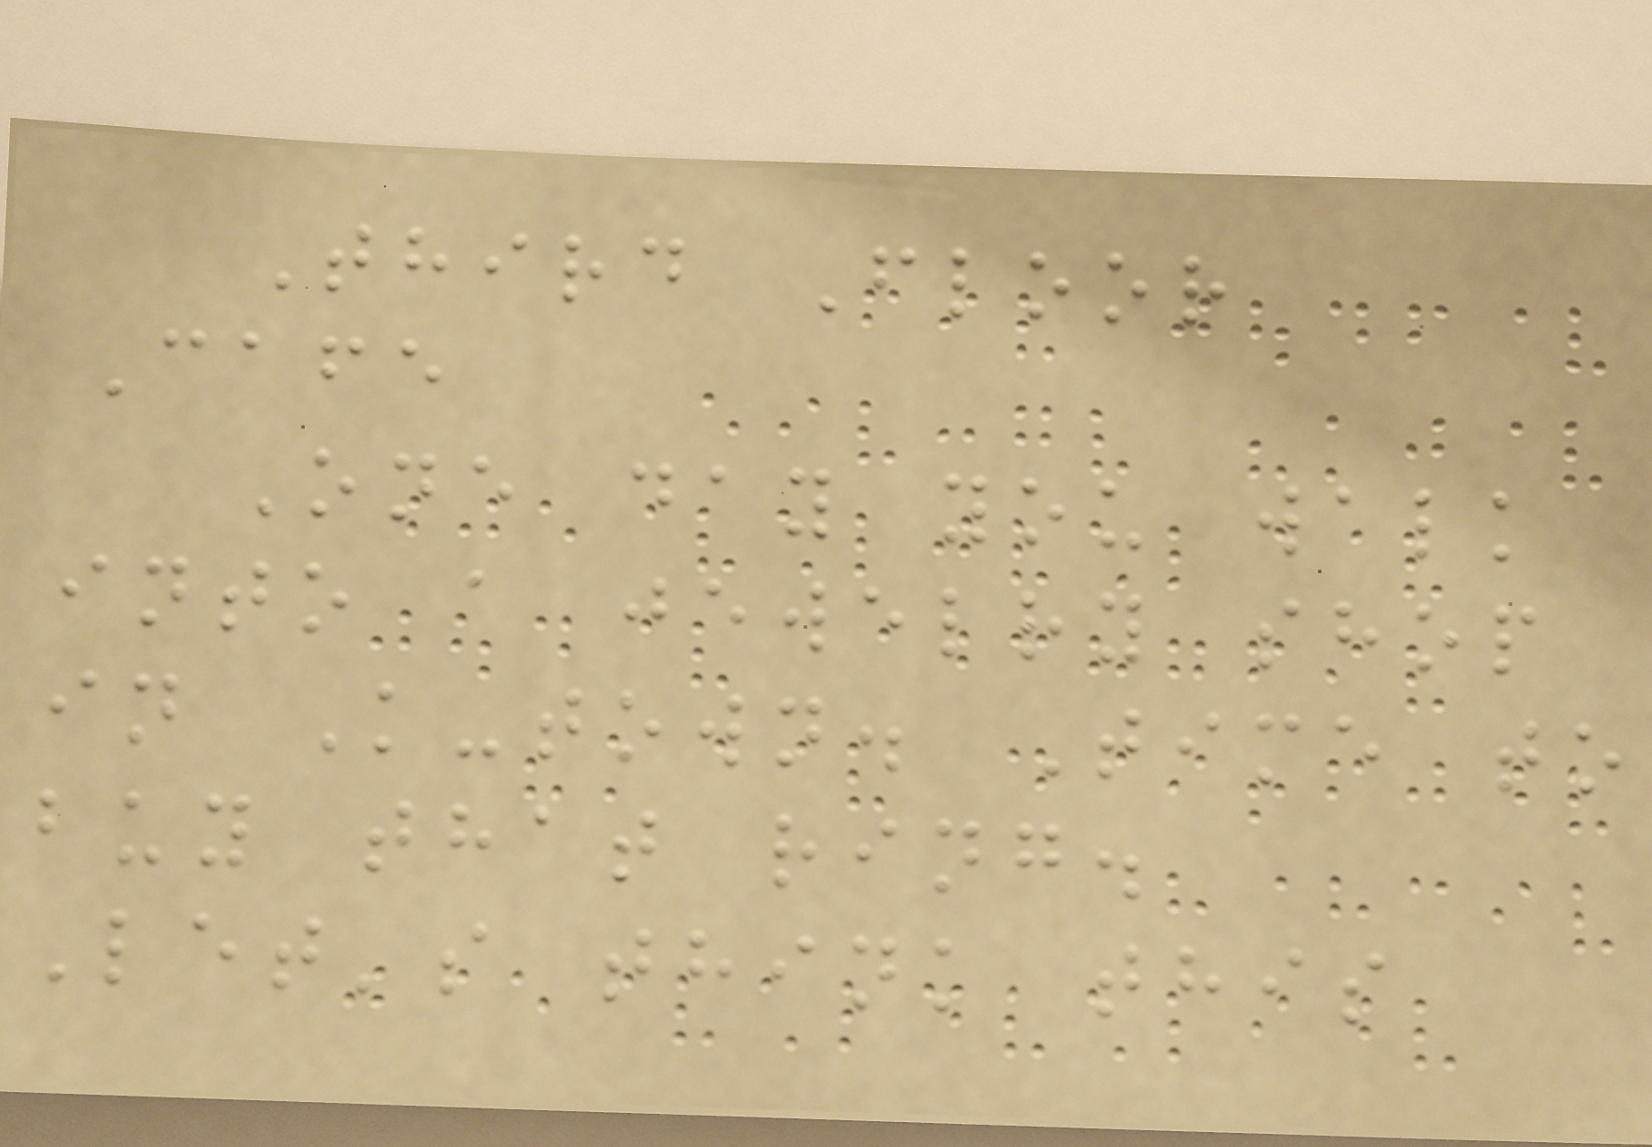Third Floor
Cafe
One day you walk
into a jewelry shop
in K-town. Time to
buy that ring.
Let's think this
